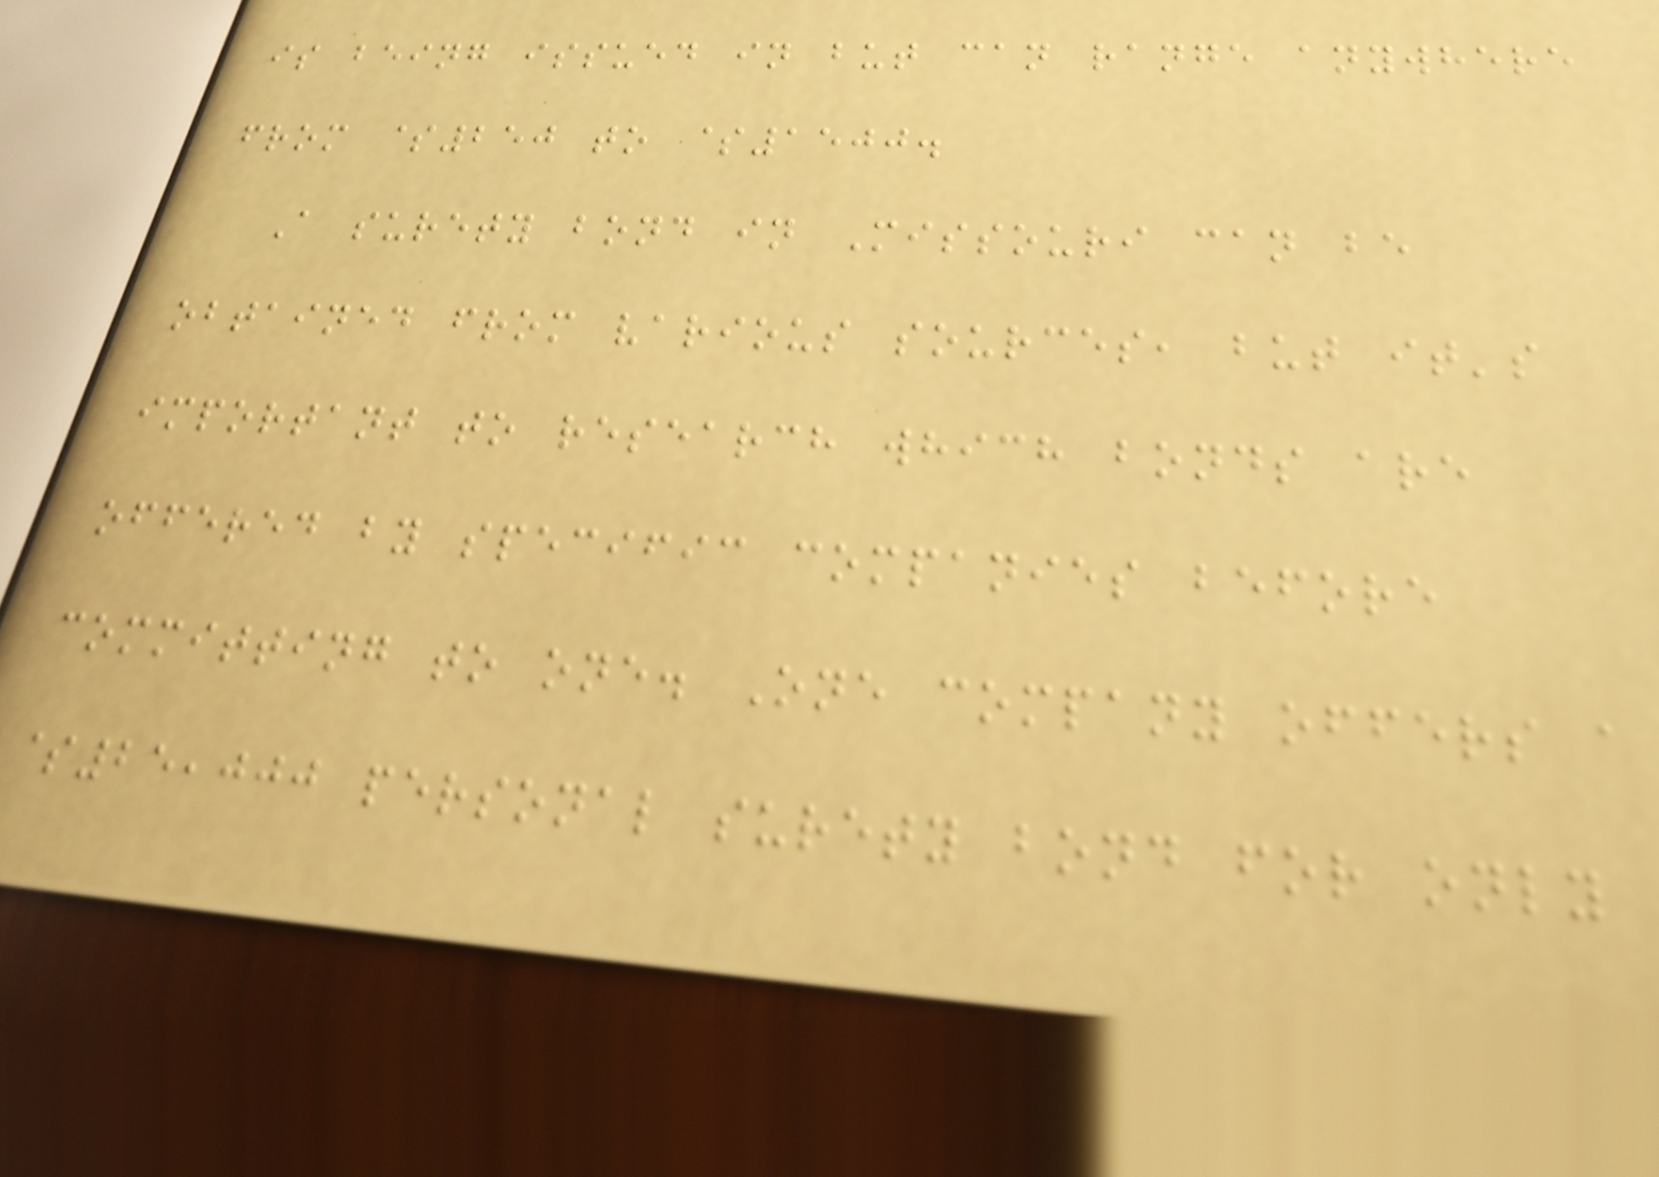is being issued in but can range anywhere
from $250 to $1500.
A surety bond in Missouri can be
obtained from various sources, but it's
important to research which bonds are
offered by specific companies before
committing to one. One company offers a
$25,000 personal surety bond for only
